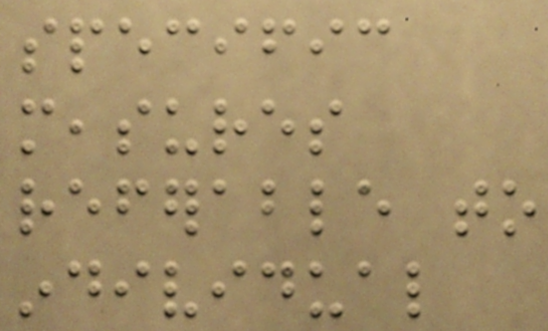specific
measures
referable to
individual
